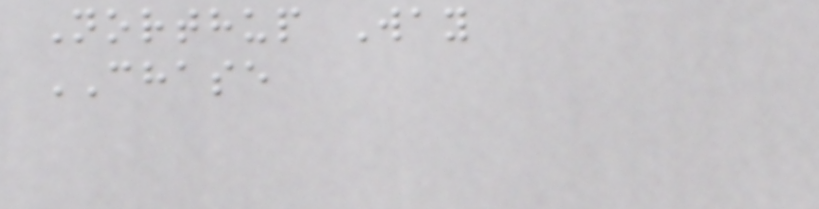Northup Way
CHASE
